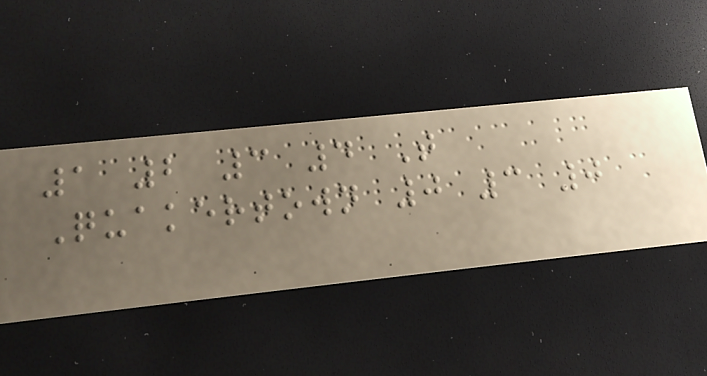1 2 3 4 T
Quakertown 0 3 0
